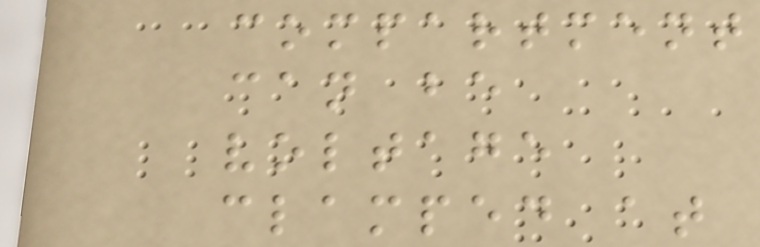compartment
can be
voltage
clamped at
